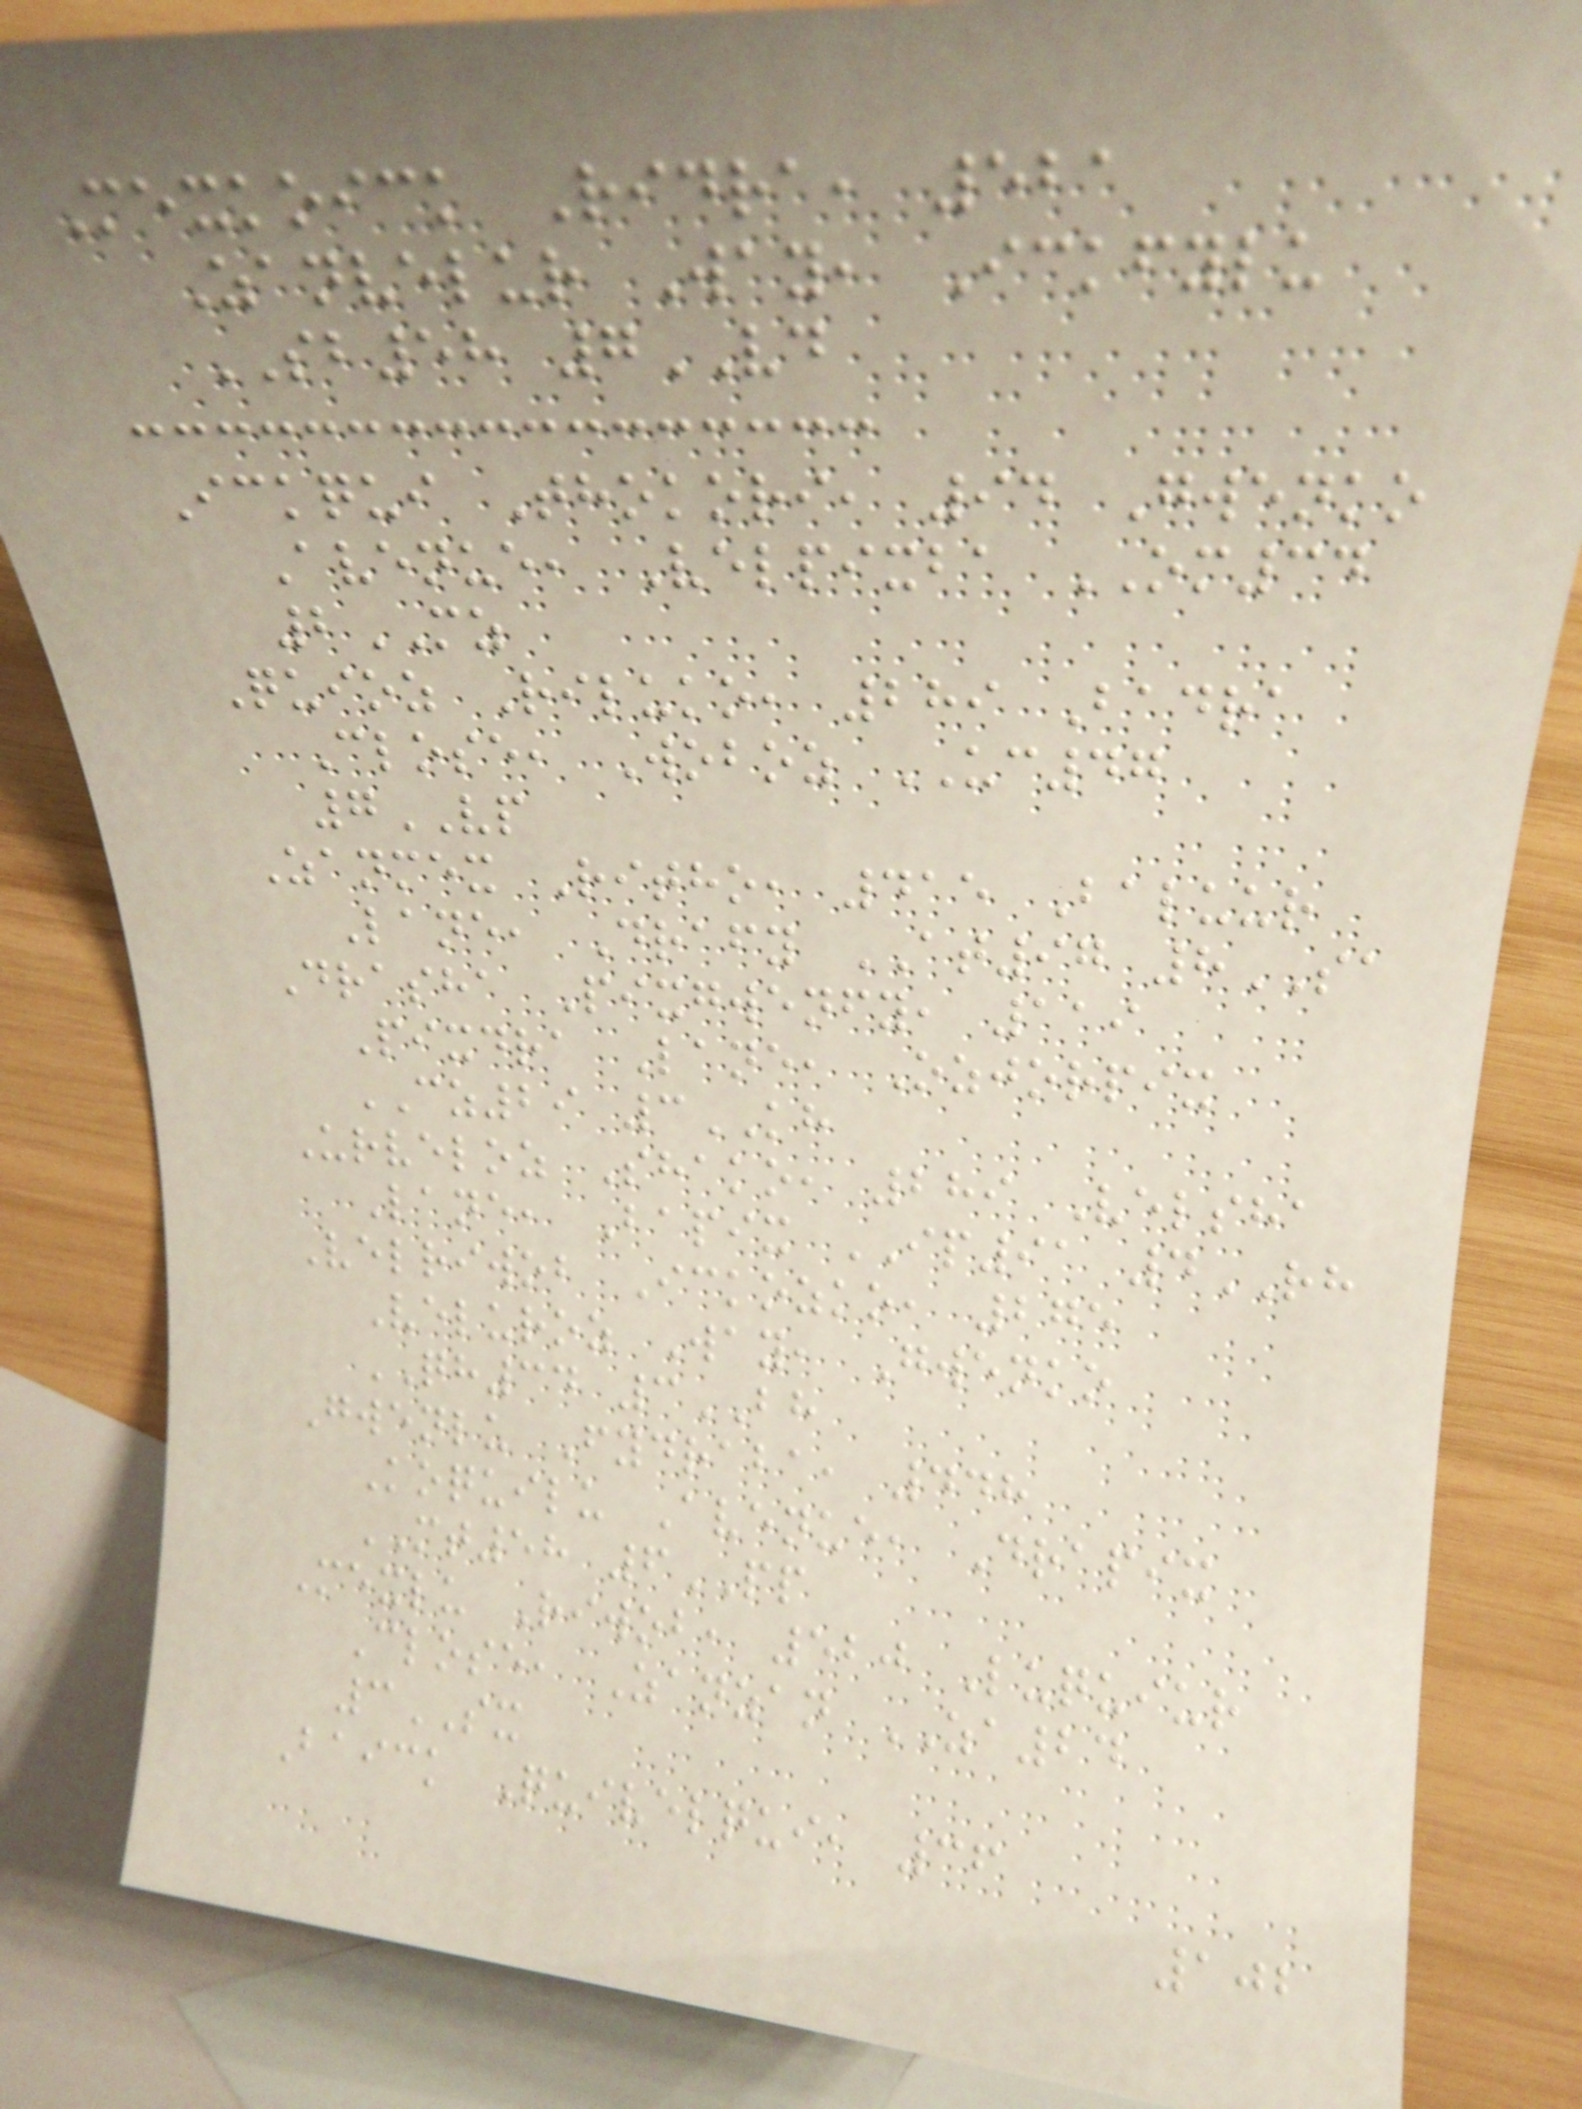Mexkoick Ridra, 521
Zanvelur Way, Ickfylu
SB58 7VD
Ickqui Thokori, 94 Gwenko
Avenue, Velpixba OM34
2MZ
Quioz Riluko, 289 Badra
Close, Woboz UC47
7VP
Zanmex Ritho, 415 Baluur
Lane, Drafy AT97 8SA
Drasha Pixgwenfy, 119
Pixdra Lane, Ozjorpix
CZ29 3KH
Urveloz Shako, 289 Velsha
Lane, Bapix IP91 4RH
Velriwob Ickozko, 275
Veluroz Way, Gwenko
QH34 3BH
Gwenlu Fydraba, 448
Koquilu Avenue, Drapix
MT58 6PP
Mexlu Riwob, 520 Luquiur
Close, Zanzan ZA24
3SX
Baick Quivelqui, 36
102
